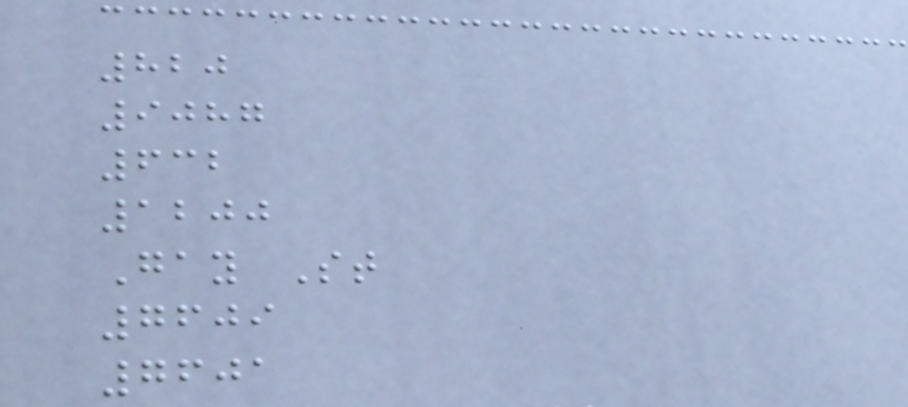820
9087
632
1200
Gay St
7609
7601
